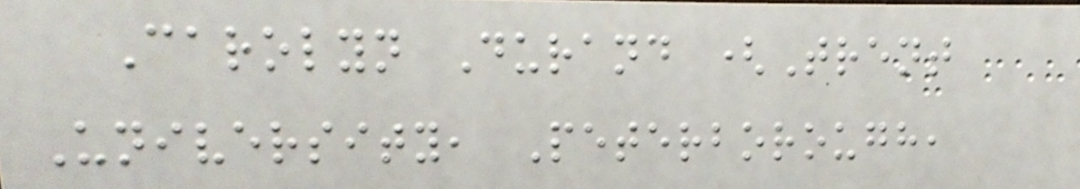Carolyn Durand (Trent
University, Peterborough,
